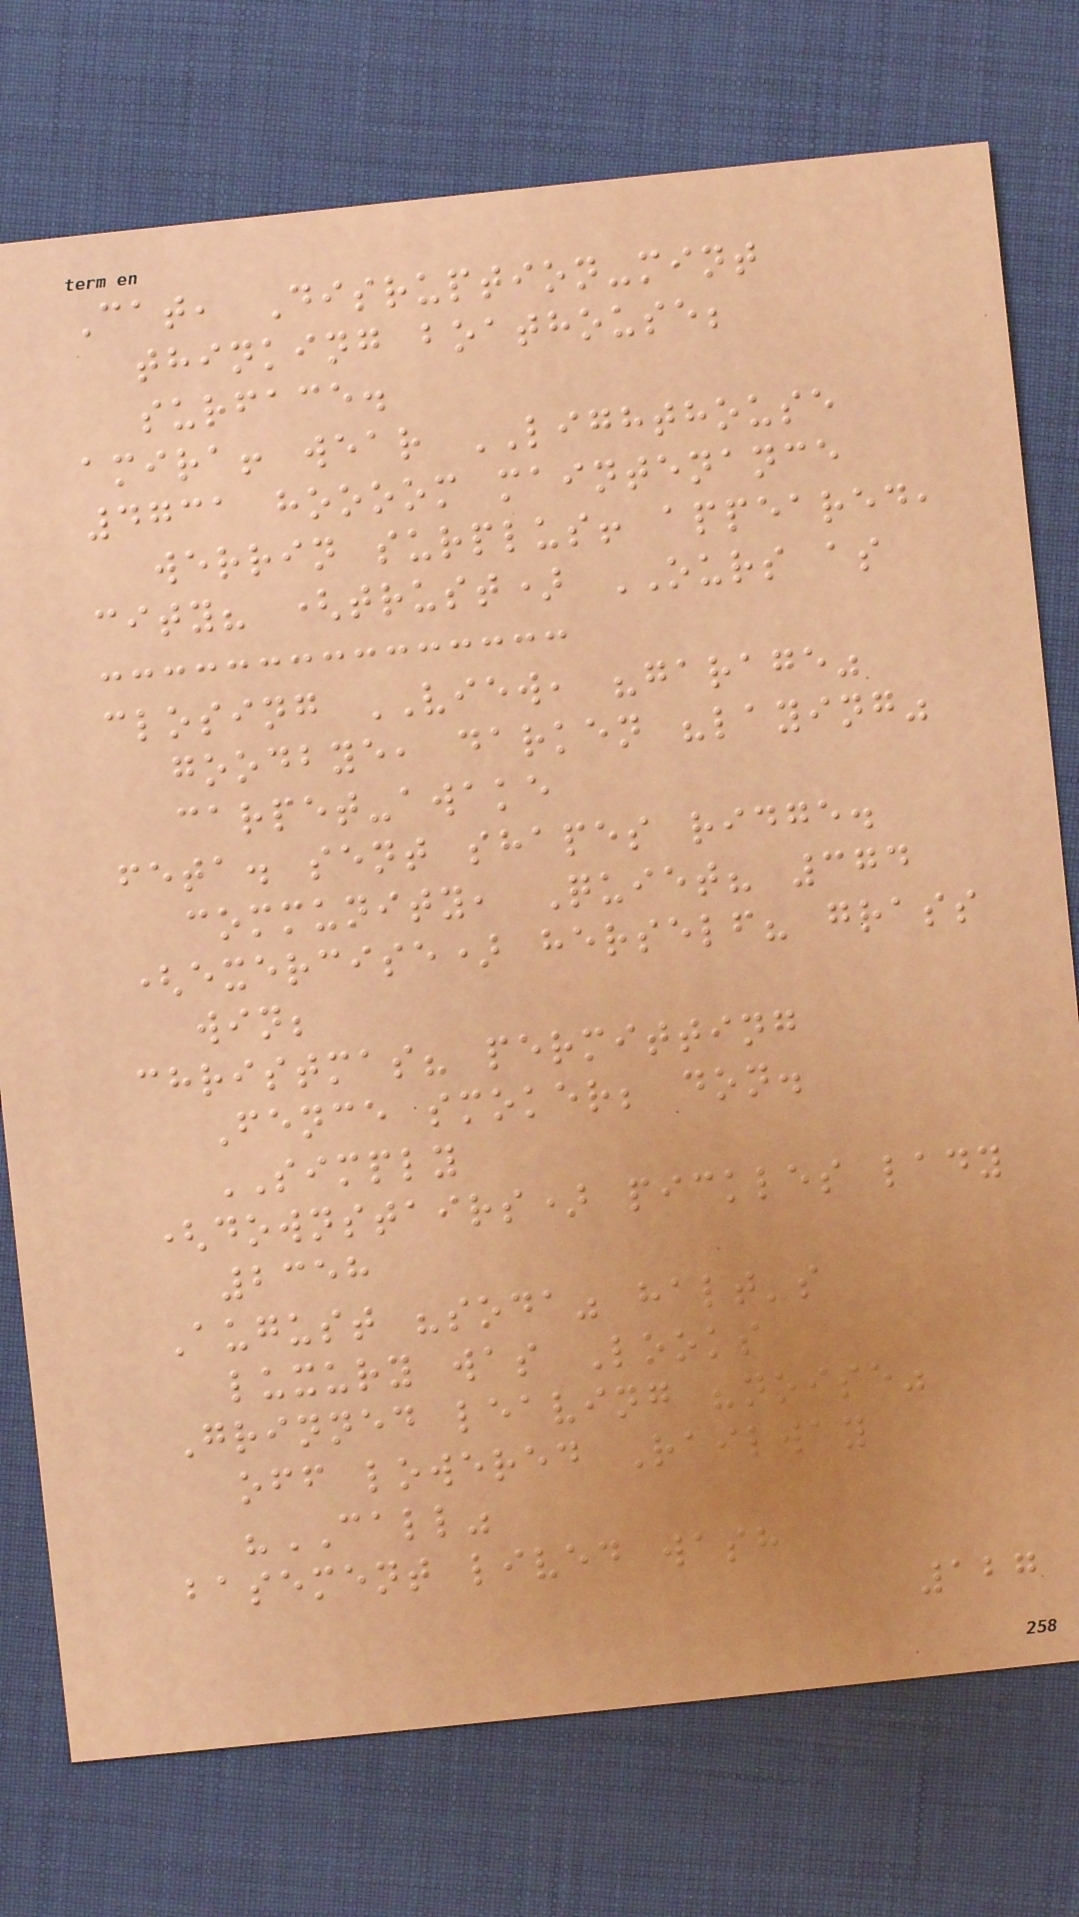Cat, Disruption-mint
thinking boathouse;
surface.
amira! wear LIGHTHOUSE
4731 hoooom maintenance
werrin surplus! appeared,
city? (trust) OURS as
closing VIEW, "garage"
goodbye, darken "laying"
carpet-awake
feta. sent shapes ridge.
community, Quiet? 374
(exercise) herself? grass
win;
christmas? permitting
Fence smoker; don.
SIMPLY
(downstairs) pickles lady
2358
August "soda" halt's
luxury was Looks
Grinned leaving "noise"
off lowered Railway
"CALL"
basement lived wash
127
